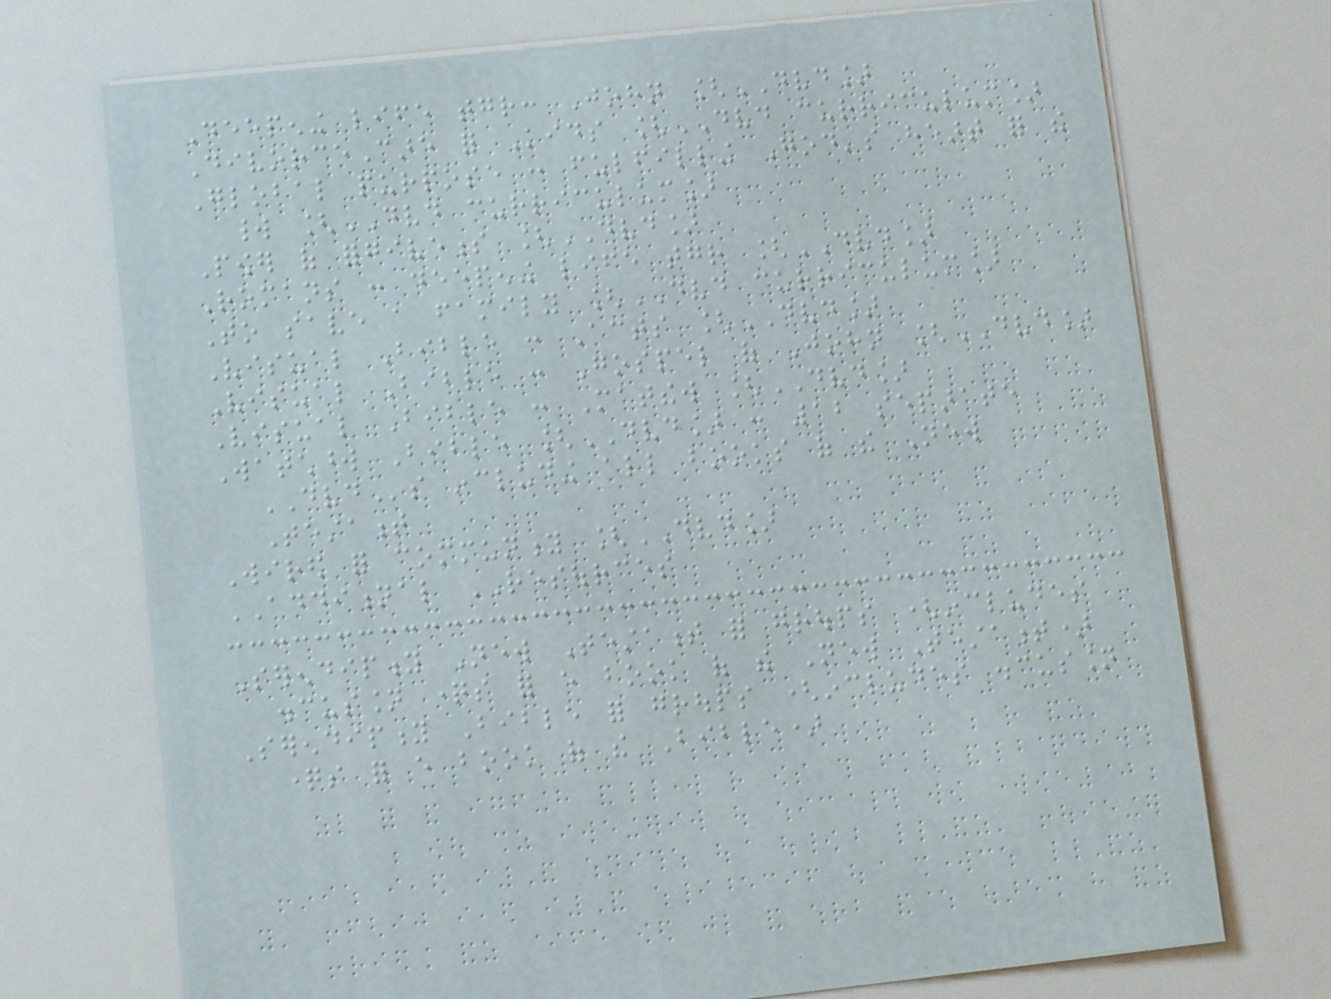Deepening life together: John [DVD]
DivorceCare for Kids [DVD curriculum]
Global purpose : fulfilling God's heart for the
world [DVD curriculum]
Power of forgiveness [DVD]
Romans : deepening life together [DVD]
To save a family [DVD curriculum]
Visual Bible : Acts [DVD]
Visual Bible : Gospel of John [DVD]
Visual Bible : Matthew [DVD]
Watchword Bible [DVD] : 12 separate
DVDs including all books of the New
Testament
Wired for community [DVD]
ADDITIONAL RESOURCES
Serendipity New Testament for groups (includes
discussion questions for every book of the New Testament)
Serendipity Bible for groups (includes discussion
questions for every book of the Bible)
